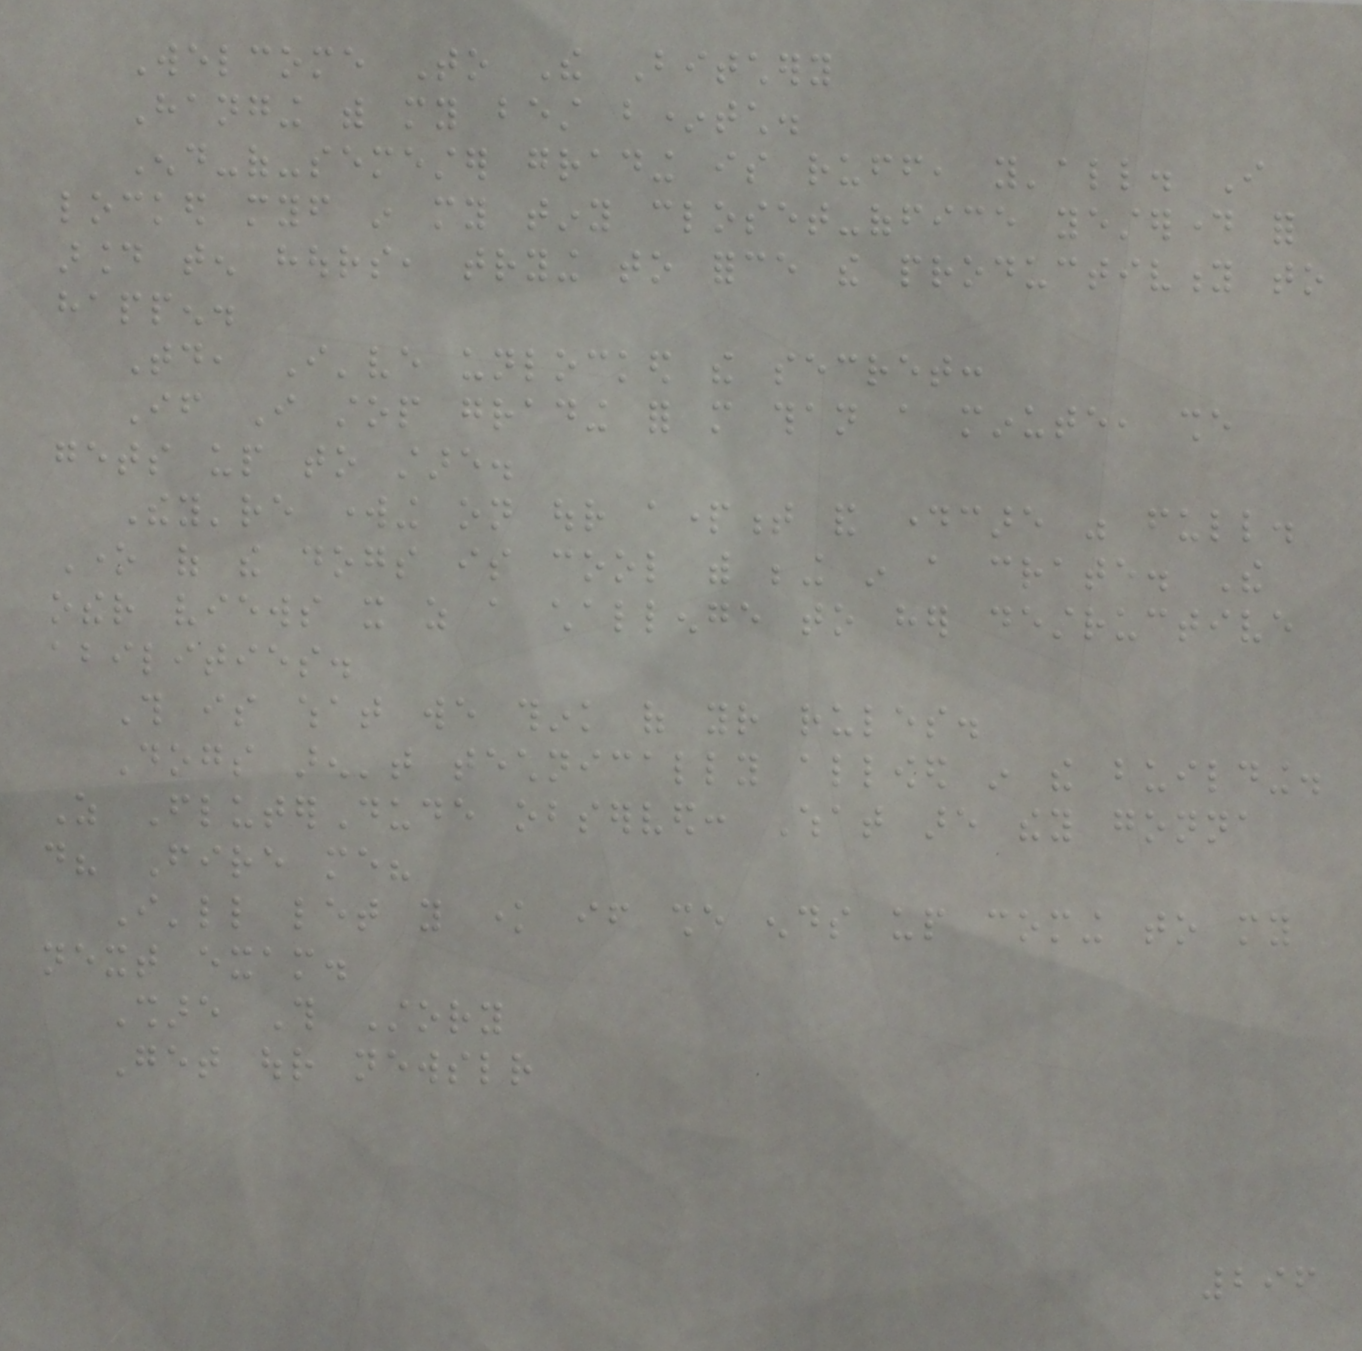Welcome To The Bitchery
Hanging with my best b*tch.
End-of-semester grading is ruff, y'all. I
locked myself in my tiny closet-office yesterday for
around ten hours, trying to force the productivity to
happen.
Today, I've unlocked the secret:
If I stop grading for more than a minute, she
gets up to stare.
They're working on our apartment and daycare was full.
One of the dogs is cool with being in a crate. The
other views it as a challenge to her destructive
abilities.
This is what we think of your rules.
Dogs aren't technically allowed in the building.
As FluterDude observed: What are they gonna
do? Fire me?
I'll let you know if she ends up coming to my
next exam.
Share This Story
Get our newsletter
296
